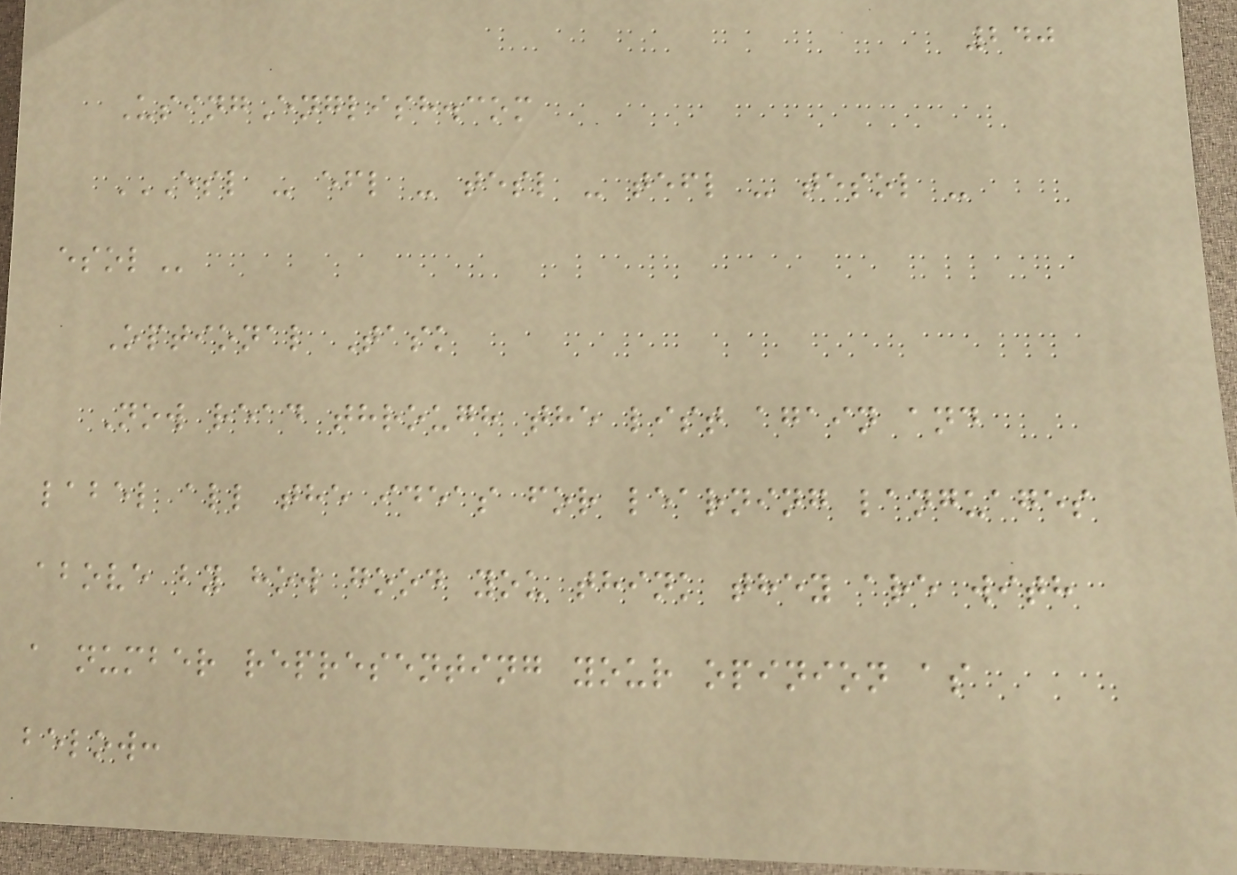240
UsingEnglish.com
ESL - EFL - TESL - TEFL - TESOL -
ESOL
Optional Task
Now read through the list again and
label all the ideas for learning languages
above by how good you think they are with
a number representing your opinion as
below:
